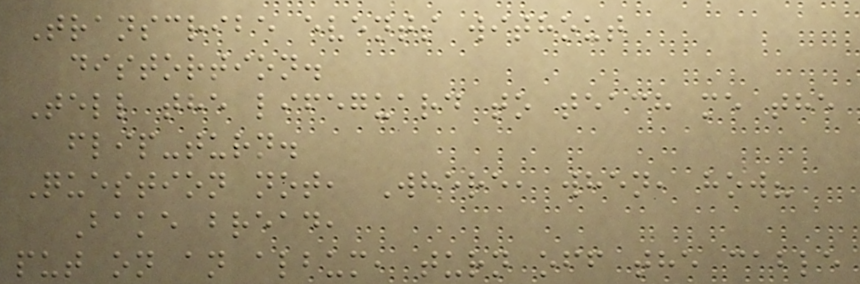Transcribe events without
distortion.
Tell the lifeguard to teach me the
flip-turn.
Question not, Where, when, how?
Bake bread,
put on an album, turn off the cable
